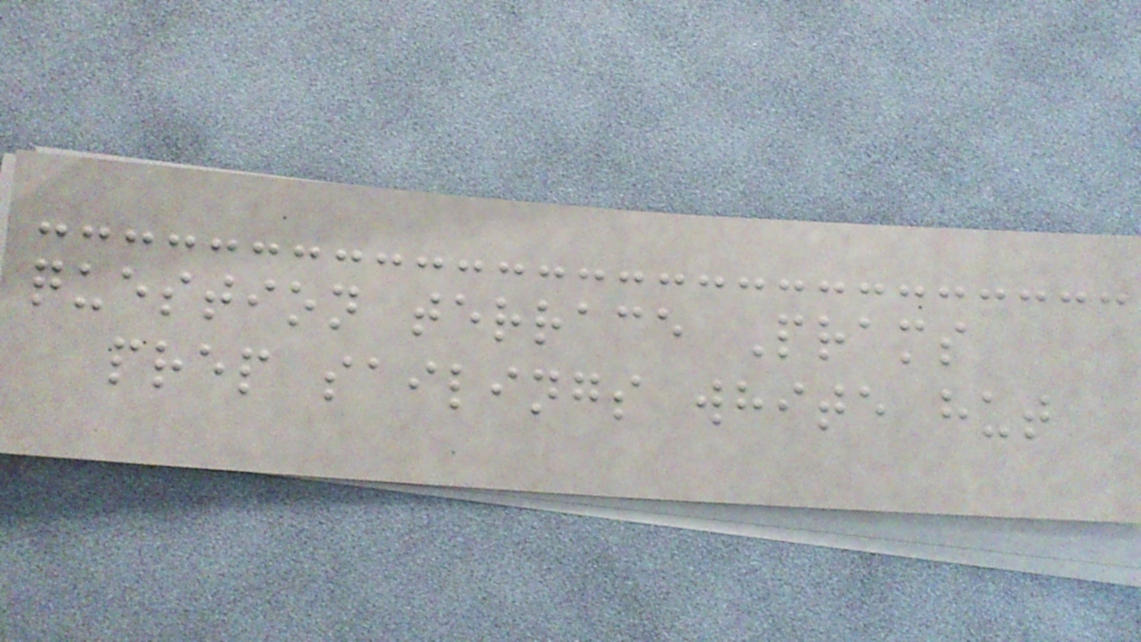question terrace Prams
prep sailings white hut
